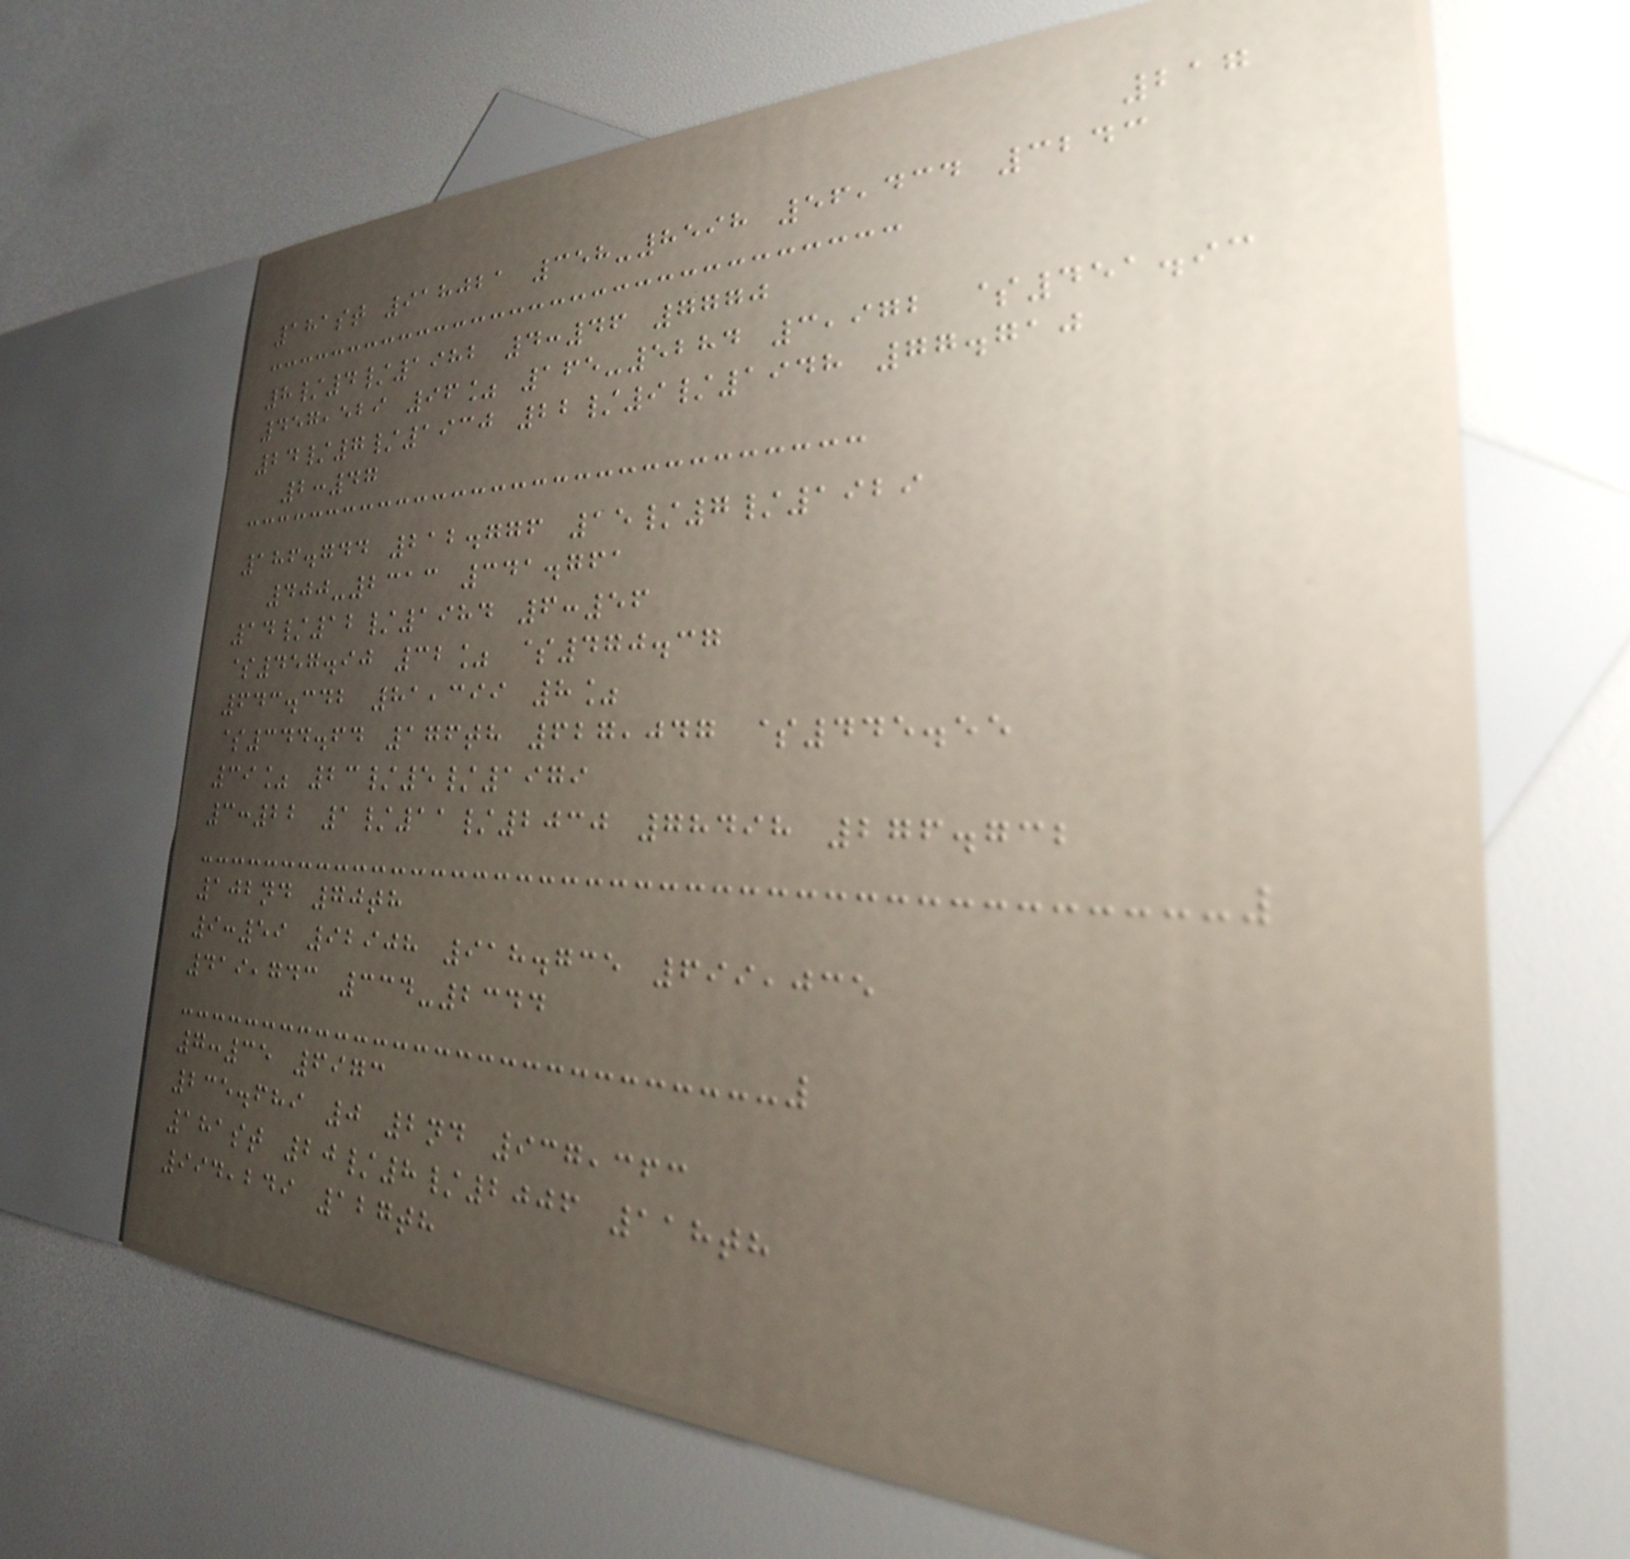217
181st 918021 358-8598 56,434 3243
8/4/1982 4:46 7770
457,529 96% 165-5284 3,972 $451.93
24/7/1930 22/9/1948 77.710
2:47
186.744 212.776 15/7/1929
400-2313 341.761
14/12/1984 6:56
$457.90 32% $470.37
643.342 81,399 8%
$344.64 176th 627,047 $445.55
39% 23/5/1979
3:22 1/11/2030 78498 276.732
102nd 70th
9:59 92908 918.735 699,035
419,743 334-2344
7:35 6973
235.689 0 2nd 937,363
181st 20/8/2006 118th
994,249 127th
